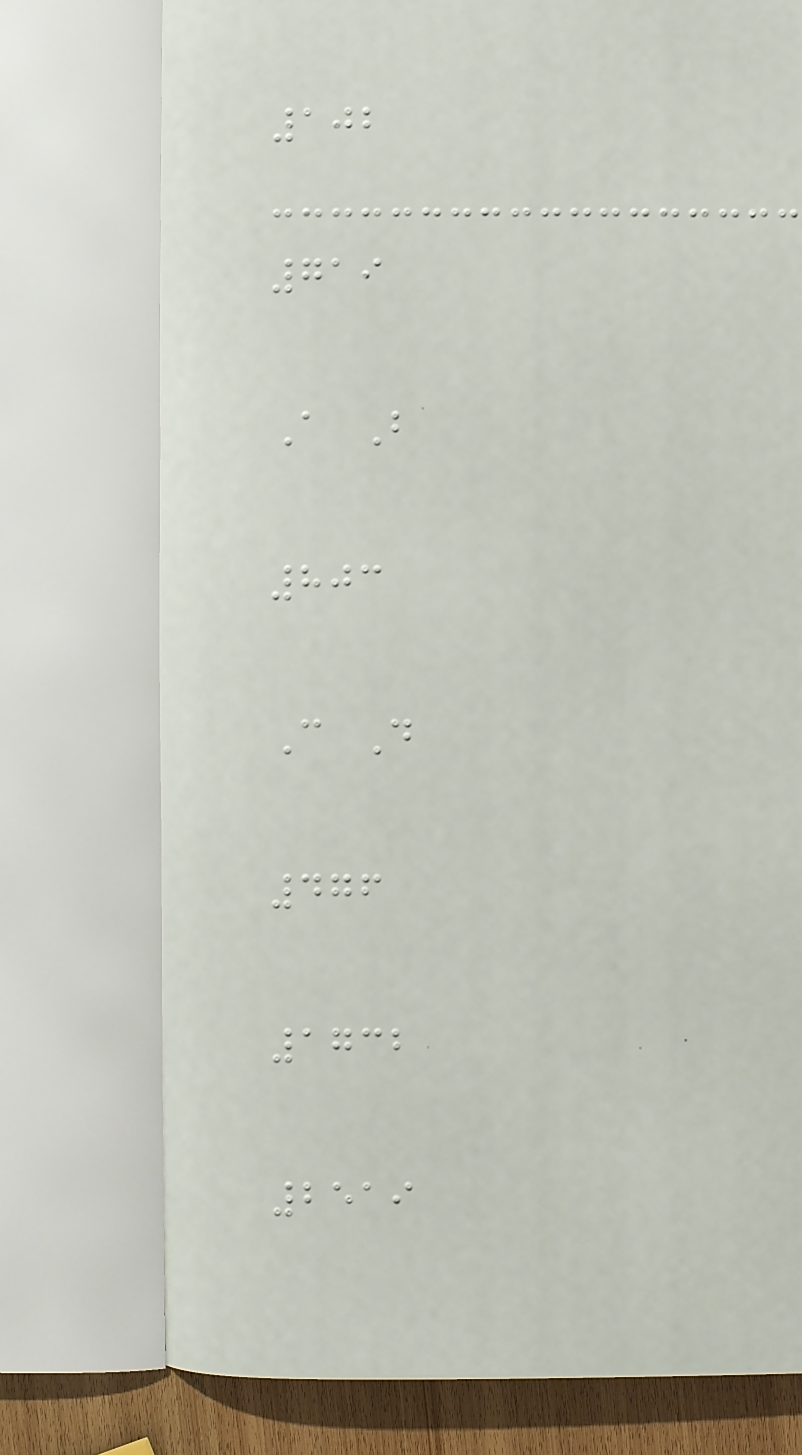102
719
A B
803
C D
476
1732
2519
